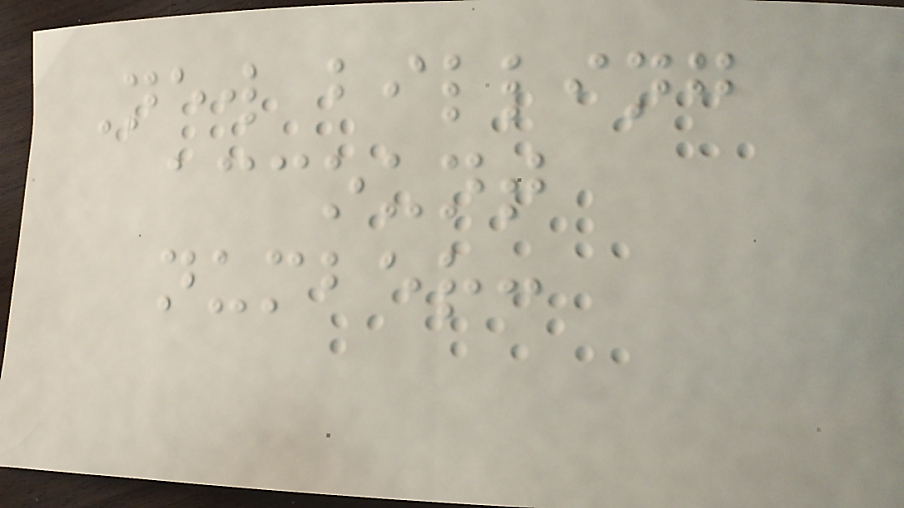New billing
account
number:
